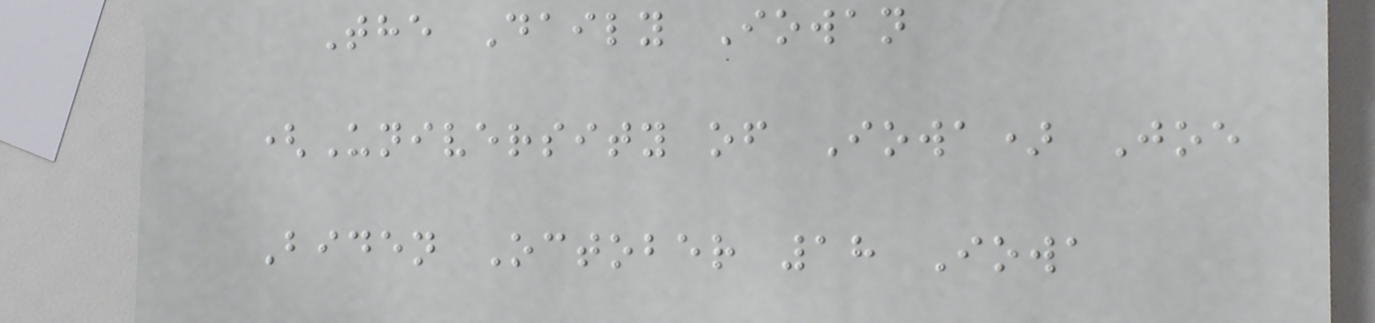The Daily Iowan
(University of Iowa) Joe
Biden October 18 Iowa
